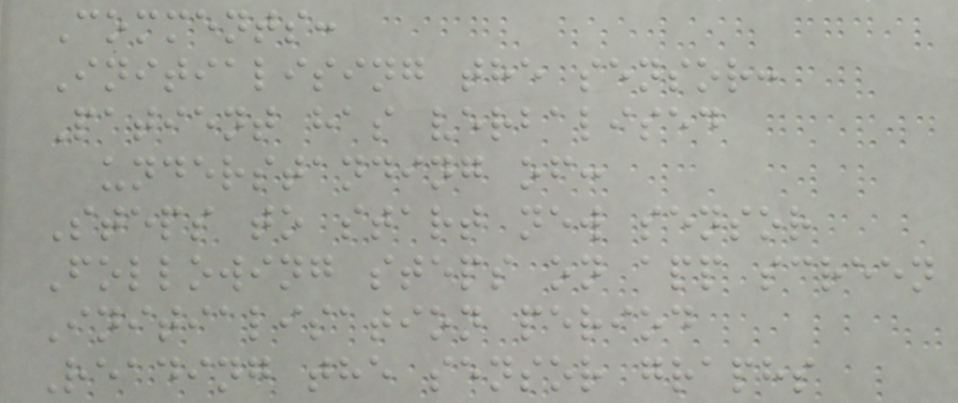Comments:
Initialising the sensor:
Patient has verbalised
understanding of:
Steps to start new sensor
Following steps on app screen
Initialisation period
Reading the sensor graphs
